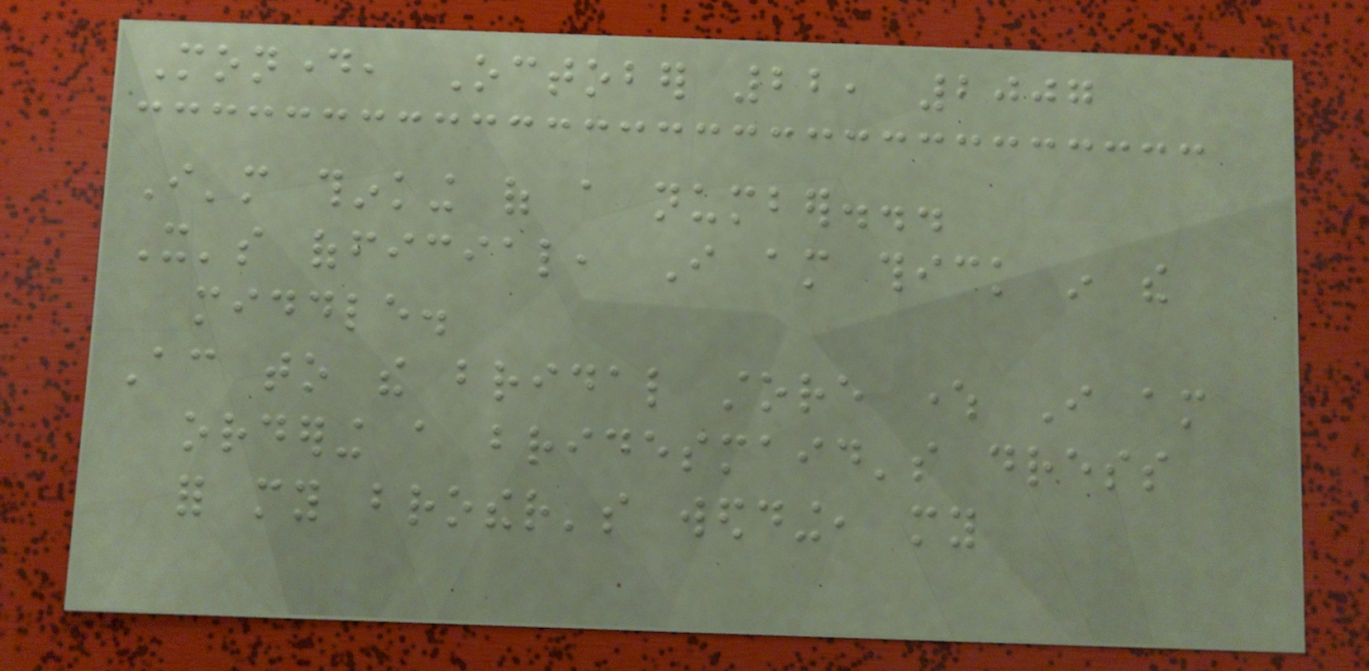Monday, October 22, 2007
I'm thinking of a number...
It's official, I am thick in the
middle.
According to the bridal store where I am
ordering a bridesmaid's dress
for my brother's wedding, my
